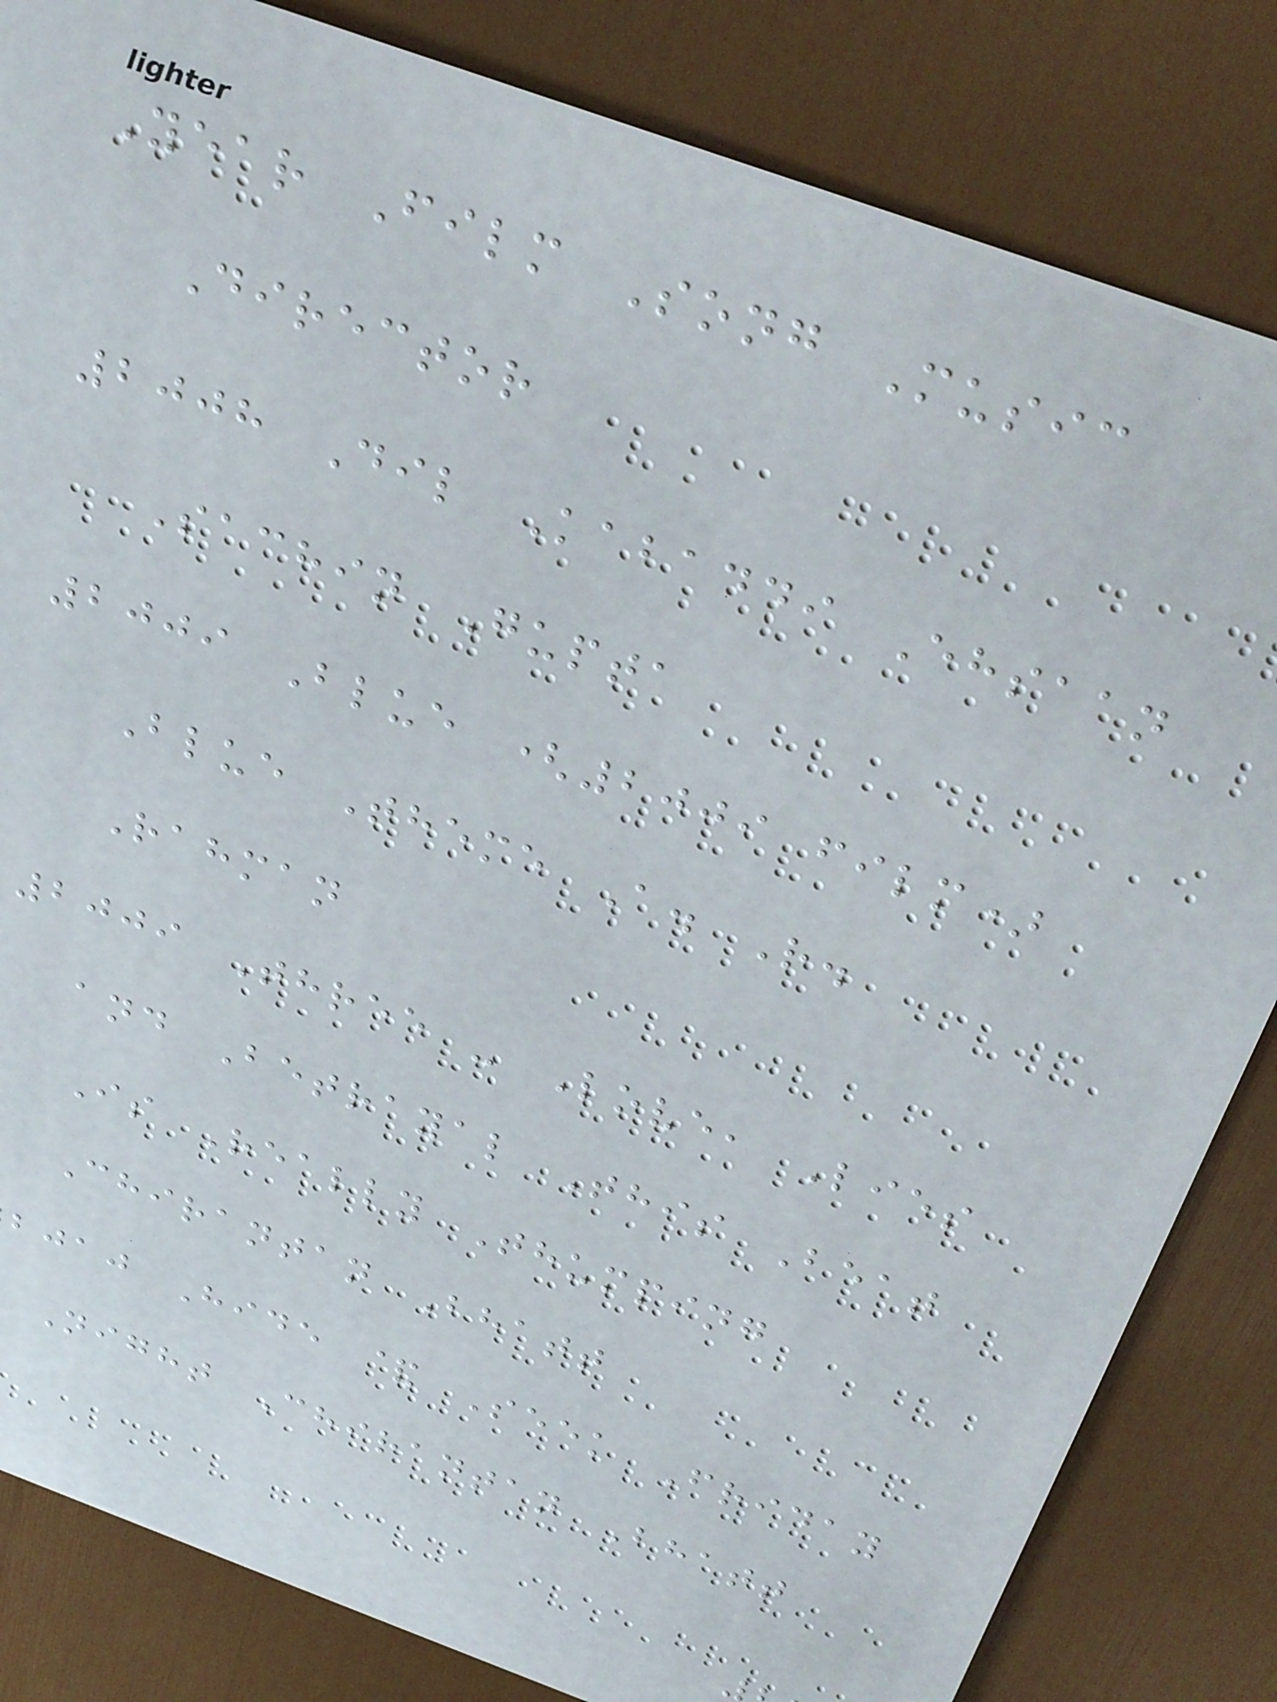Year Film Song Music
Director
2008 Dil Kabaddi Ehsaan
Sachin Gupta
2009 Blue (2009 film)
Blue Theme A. R.
Rahman
2009 Three - Love, Lies
and Betrayal This Beat
Is Really Thumping
Chirantan Bhatt
bjaj Hide & Seek Friday
Night Chirantan Bhatt
